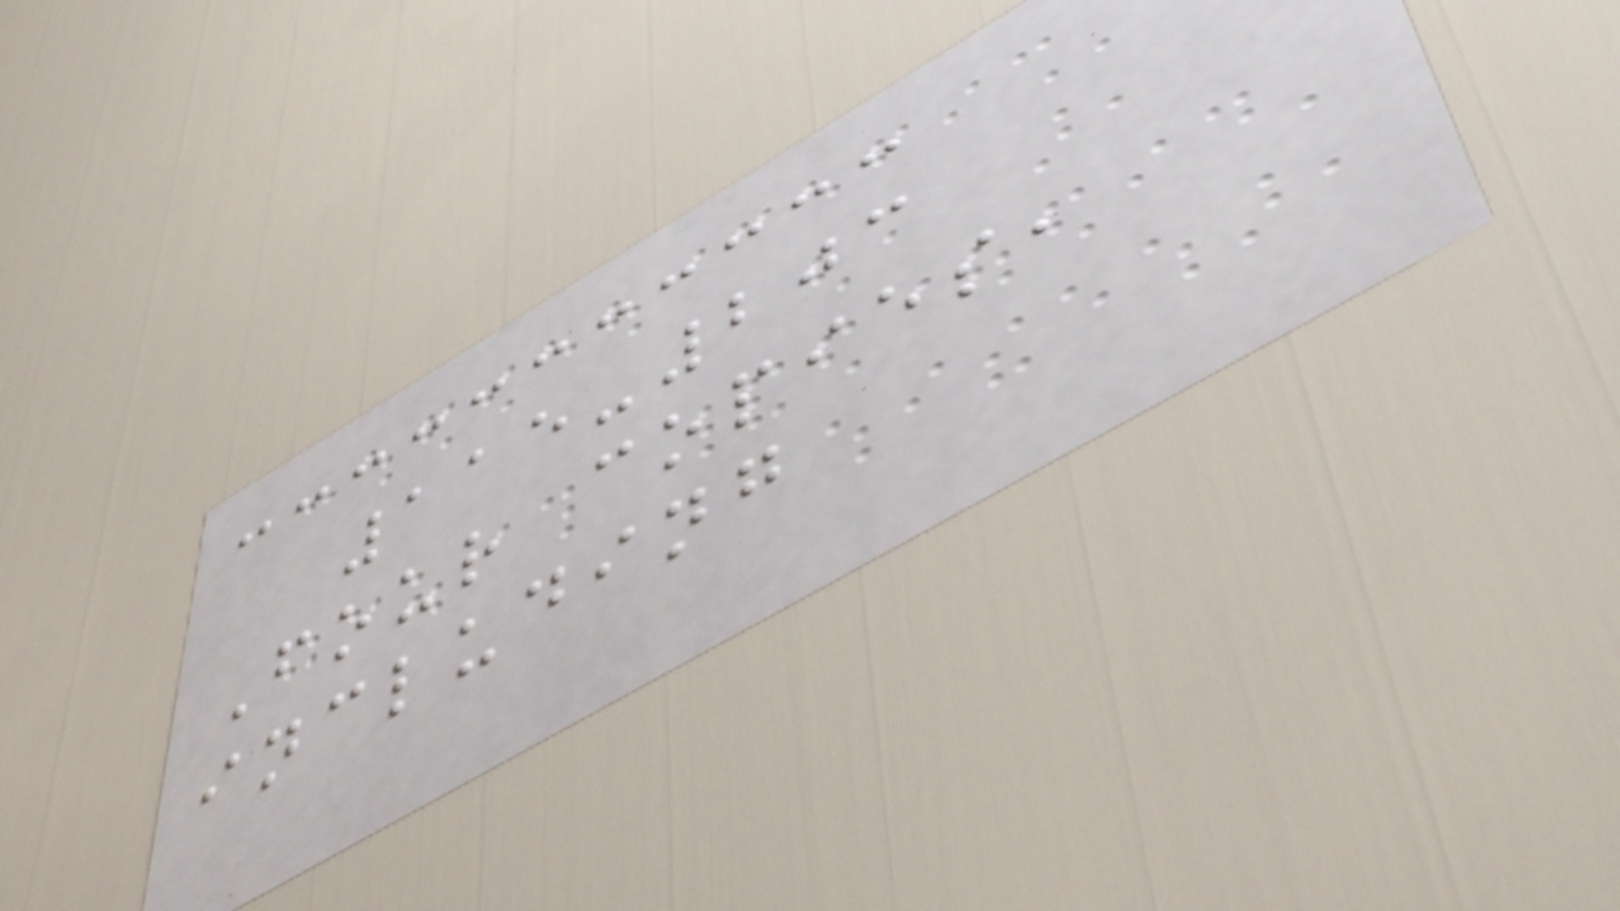115-203
Four copies,
including
